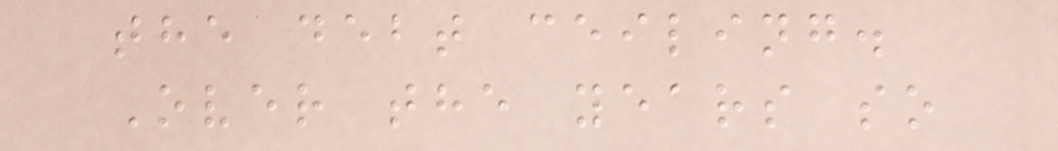the debt ceiling.
Over the years so
